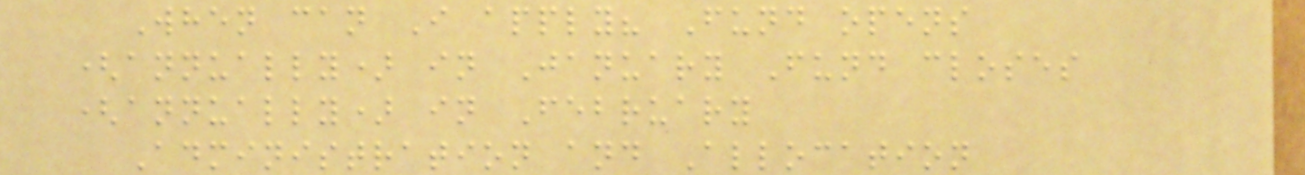When can I apply? Fund opens
(annually) in January Fund closes
(annually) in February
Administration and Allocation
